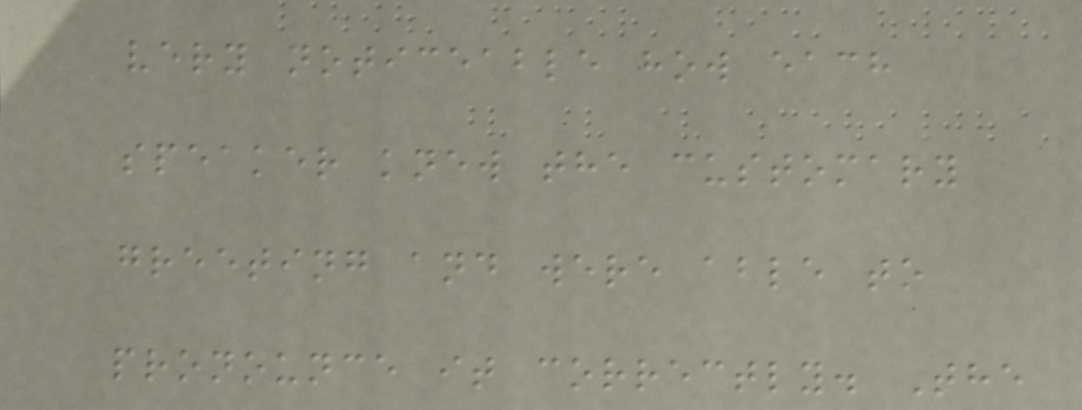very noticeable how each
speaker knew the customary
greeting and were able to
pronounce it correctly. The
